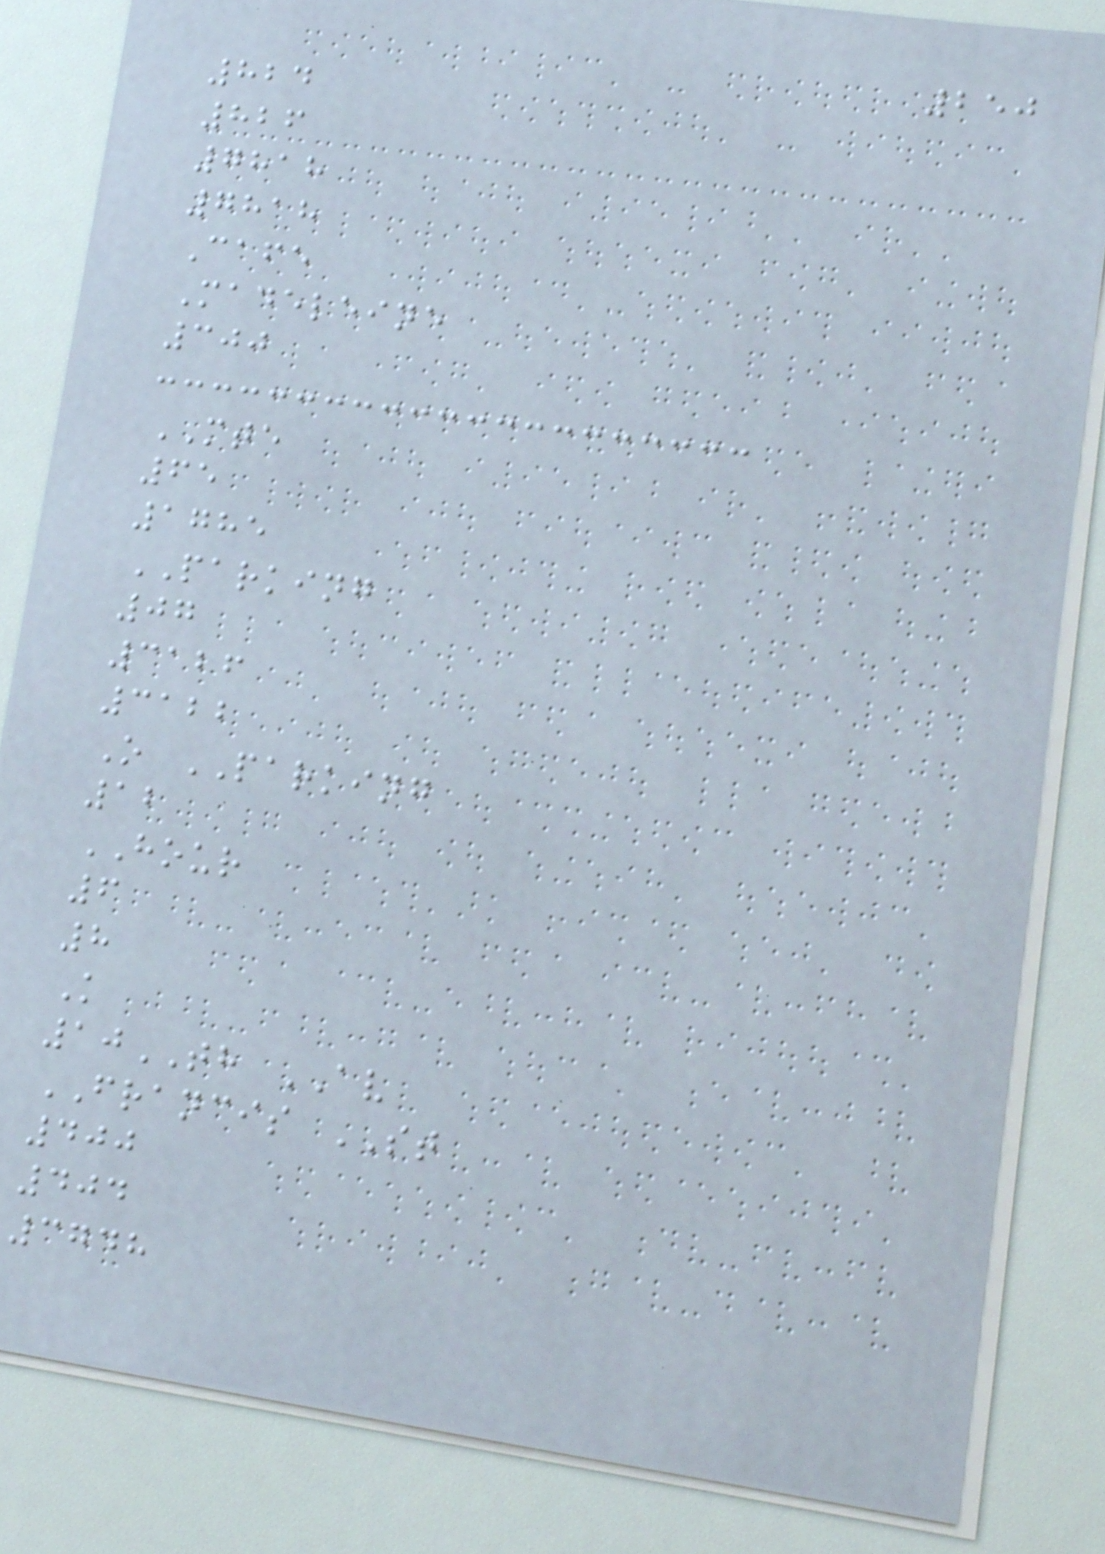250
824
826
7818
7818
Cafe
Madeleine
300
MTE
65
1785
PARKING
07
3126
3122
O PARKING
12
HOUR
6
8
K
10TH AV
FRANCIS ST
400
404
3748
